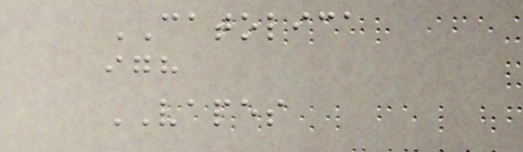CATOLICA
igh
VAPES
